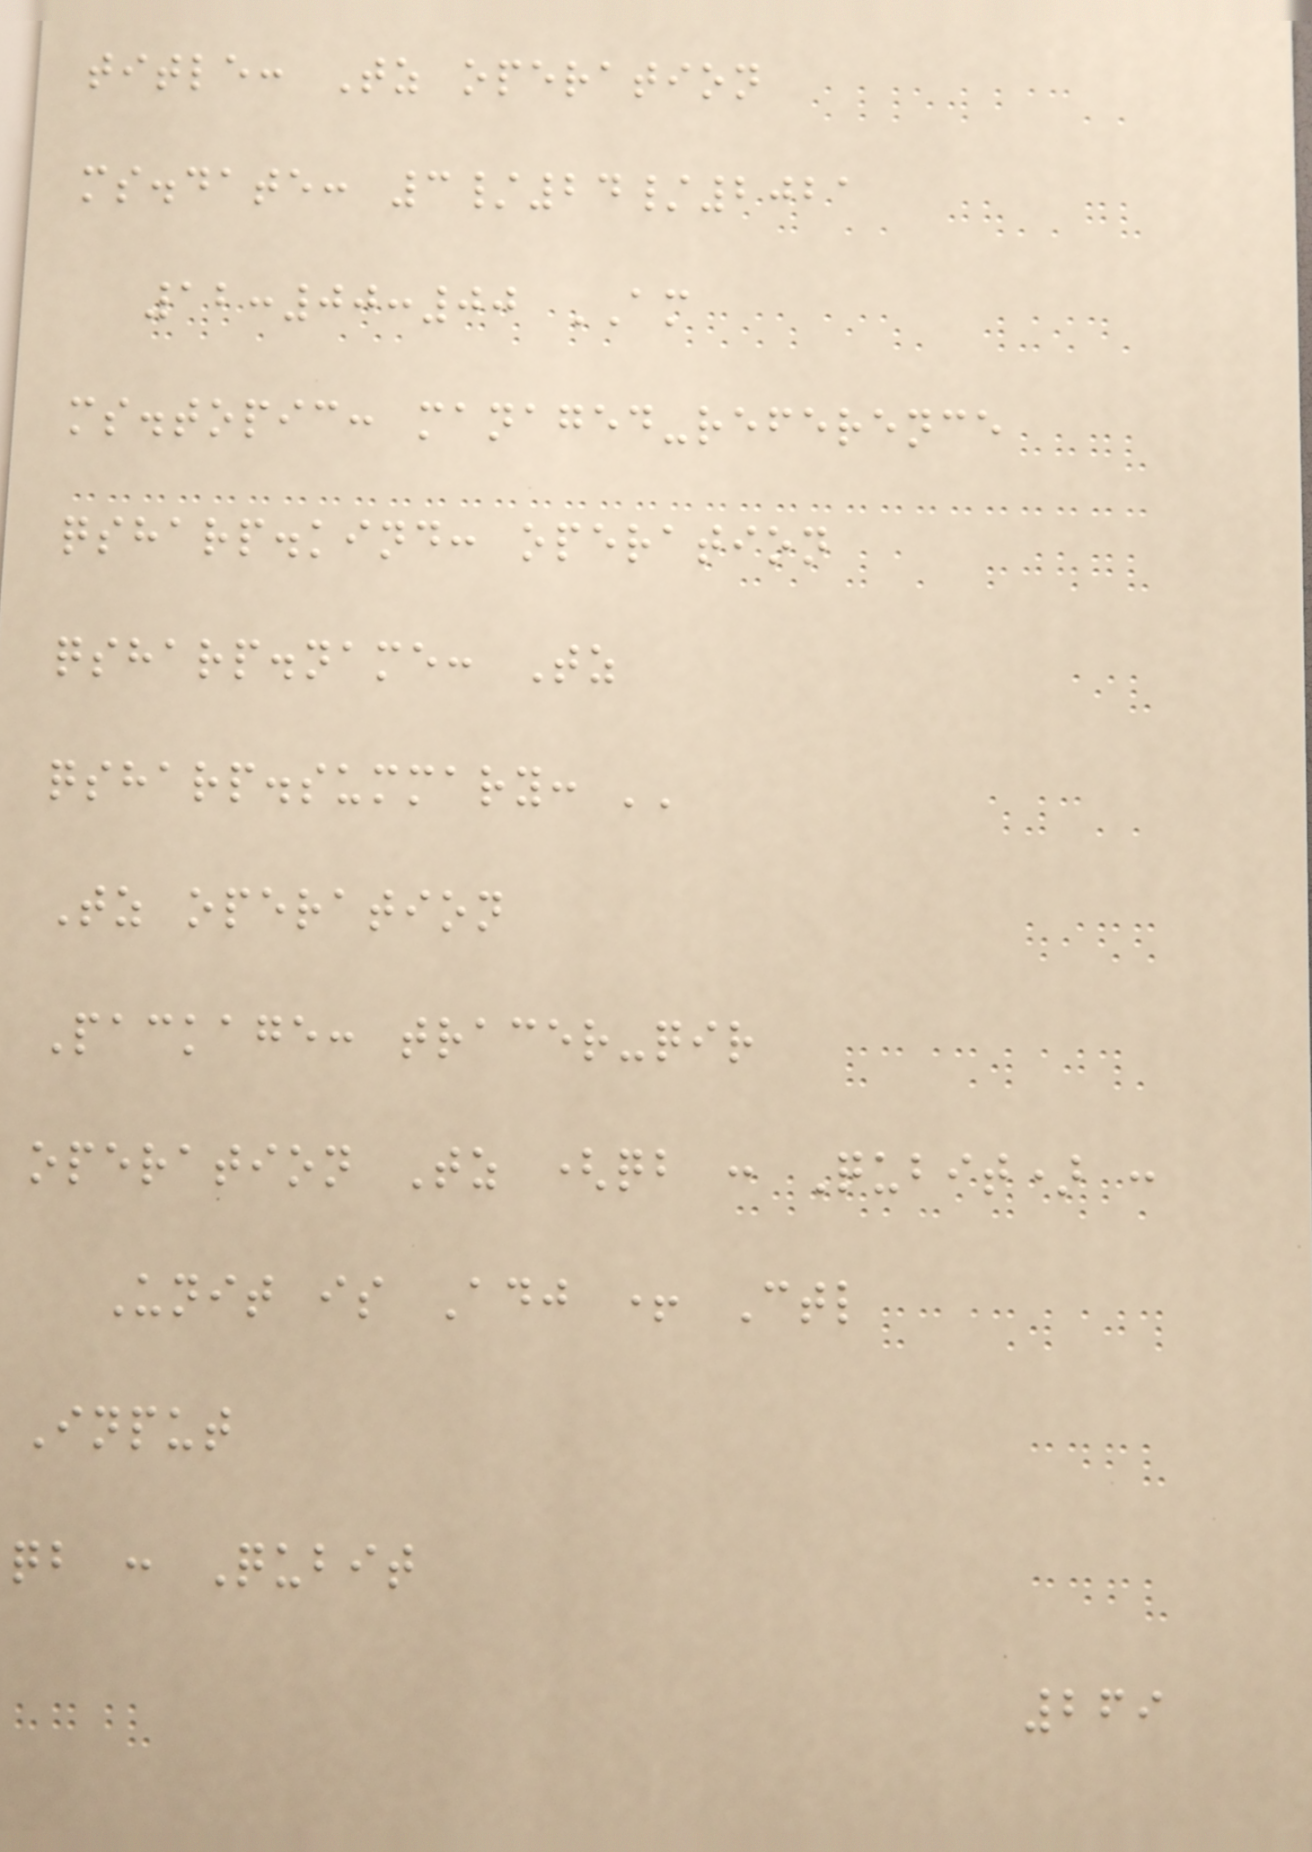title: Tz operation
ms.date: 3/24/2021
12:00:00 AM
ms.topic: managed-reference
qsharp.kind: operation
qsharp.name: Tz
qsharp.summary: ''
Tz operation
Package: tracer-qir
operation Tz (qb : Qubit) :
Unit is Adj + Ctl
Input
qb : Qubit
269
